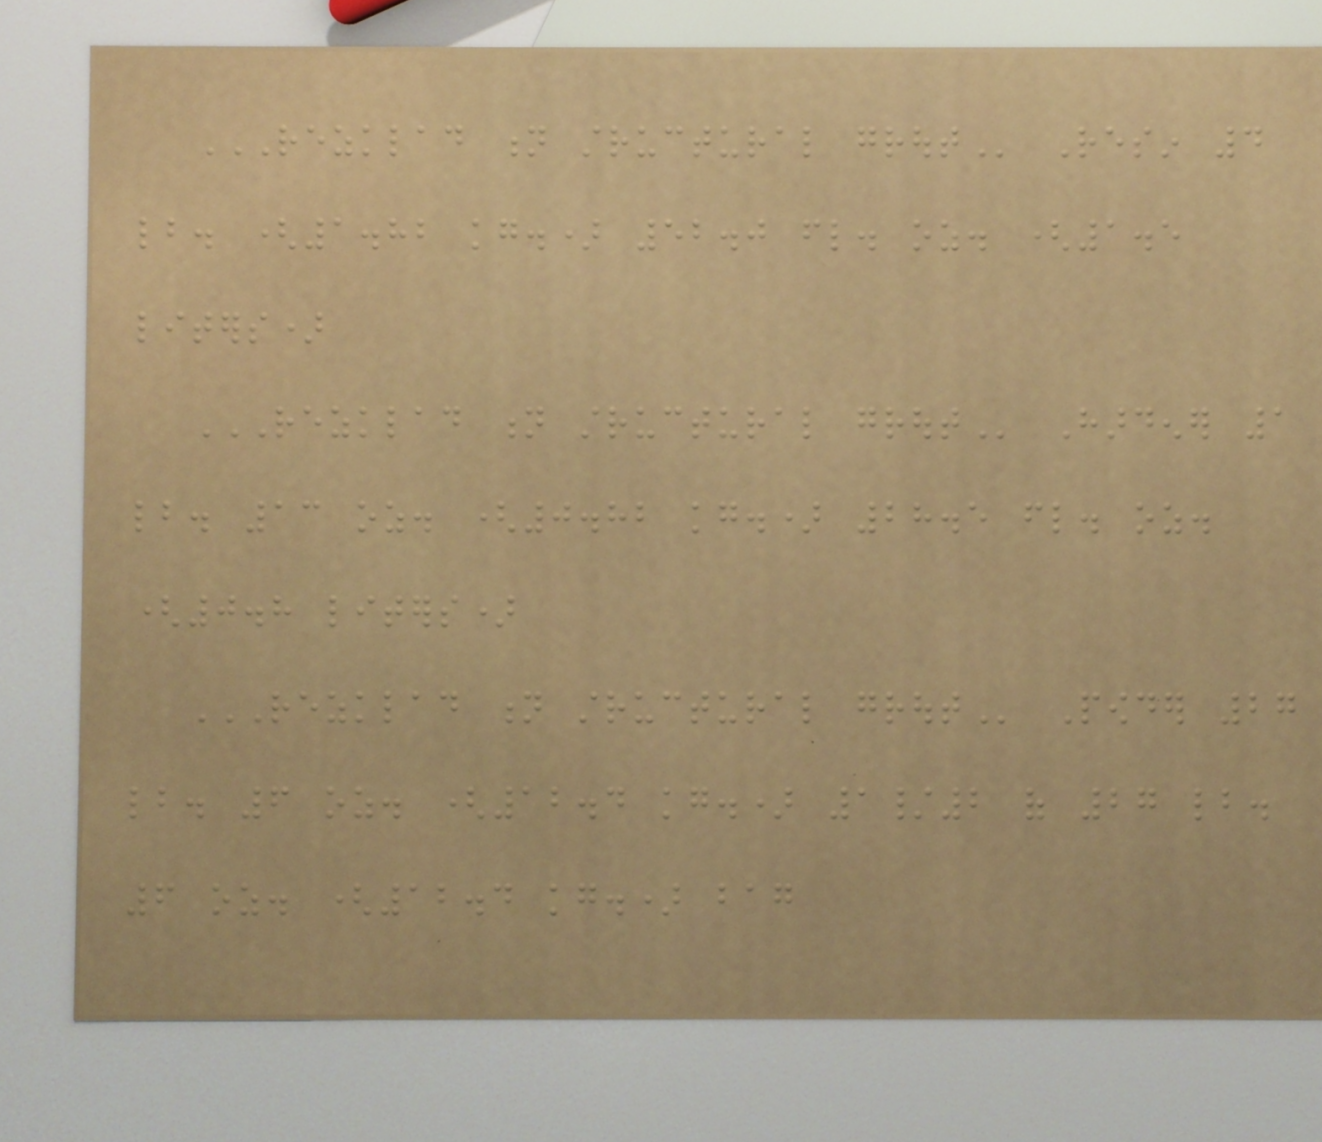REZKLAD N STRUCTURAL GROUT Resin 4
lb. (1.82 kg.) 52.0 fl. oz. (1.5
liters)
REZKLAD N STRUCTURAL GROUT Hardener 1
lb. 13 oz. (0.82 kg.) 28.5 fl. oz.
(0.8 liters)
REZKLAD N STRUCTURAL GROUT Powder 27
lb. 6 oz. (12.4 kg.) 1/2 of 27 lb.
6 oz. (12.4 kg.) bag
